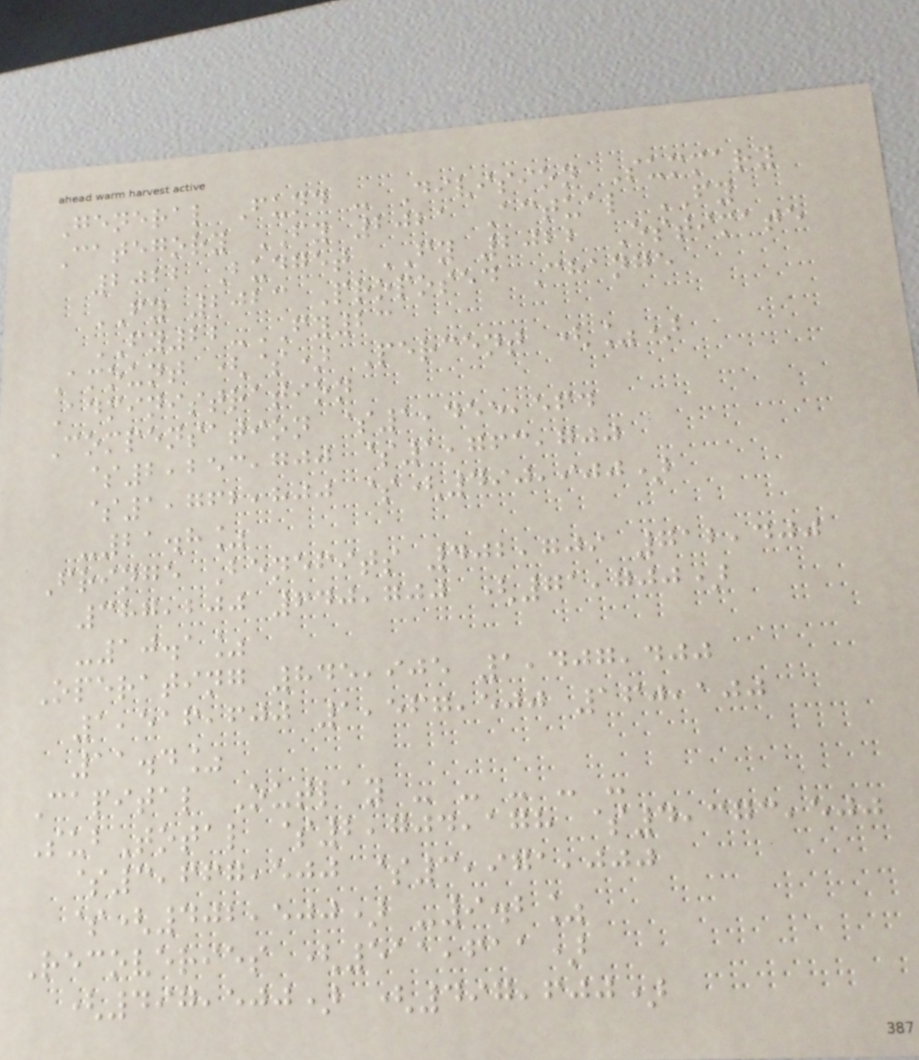General Fund - Division Summary
Category FY 2021 Actual FY
2022 Budget FY 2022 Estimate
FY 2023 Proposed Change
FY22-FY23
Amount ($) Percent (%)
Administration
Compensation $1,455,564
$2,253,700 $1,763,700
$1,762,800 $(490,900)
-21.8%
Fringe Benefits 402,709 712,400
387,200 640,700 (71,700)
-10.1%
Operating 845,905 1,407,400
1,516,600 1,567,500 160,100
11.4%
Capital Outlay - - - - -
SubTotal $2,704,178 $4,373,500
$3,667,500 $3,971,000
$(402,500) -9.2%
Recoveries (511,611)
(497,500) (497,600)
